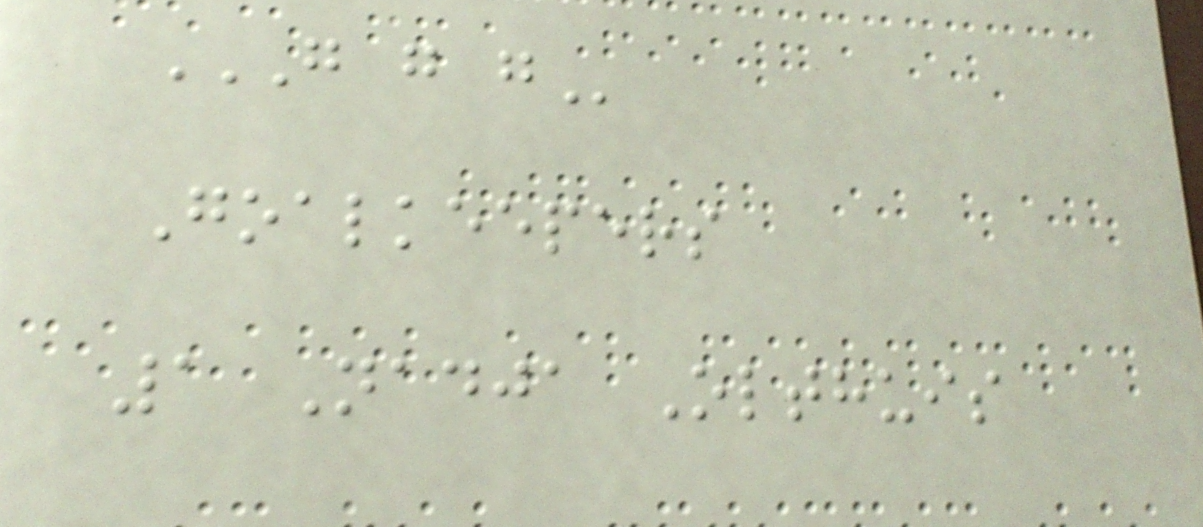G G G
Goalkeepers
1 Nadja Olthuis
